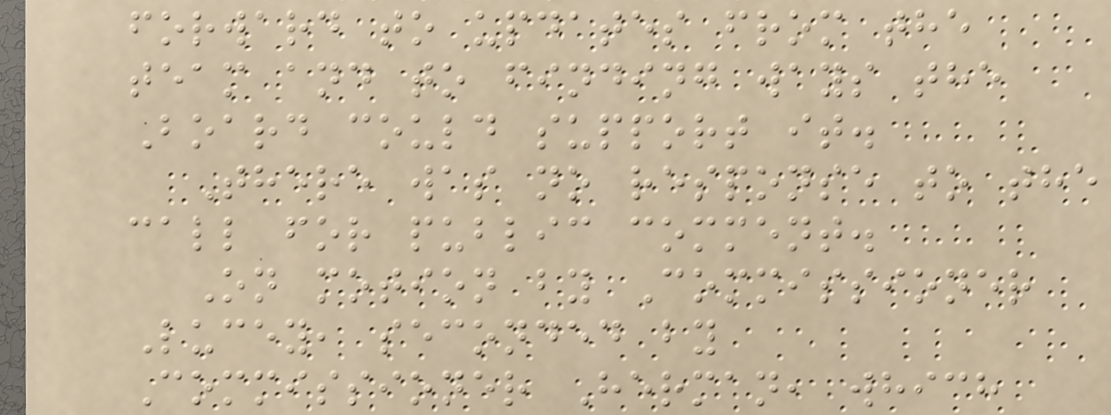forward to updates from the
team and to finding ways the
Board could support it.
There was no response to the
call for public comment.
On motion by Commissioner
Lucey, seconded by
Commissioner Herman, which
